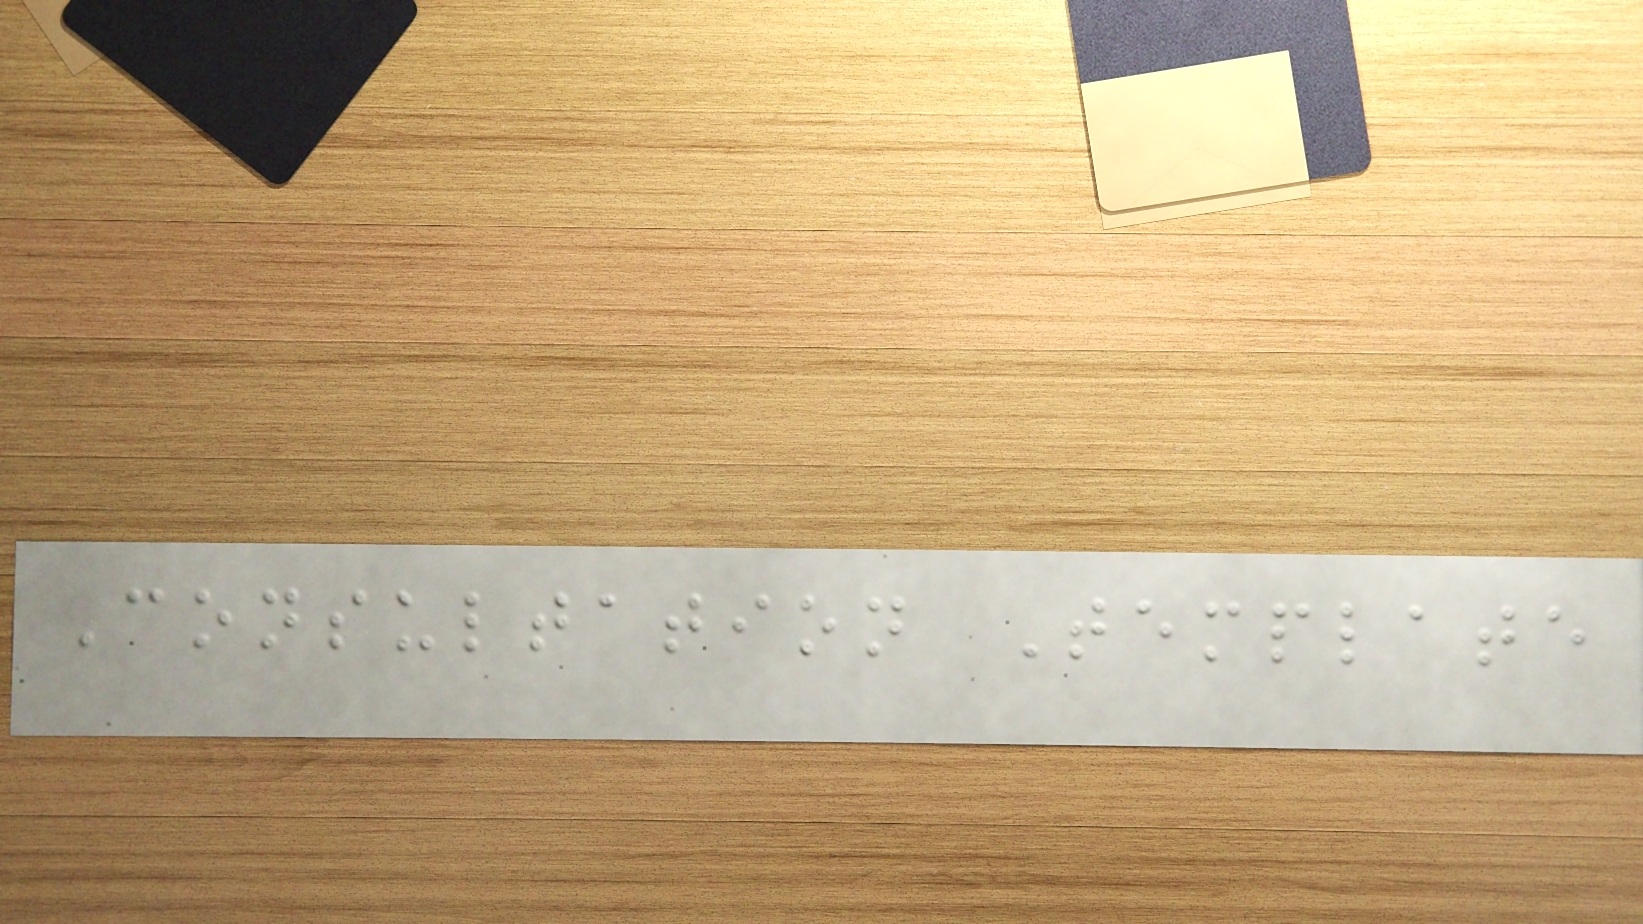Consultation Template
